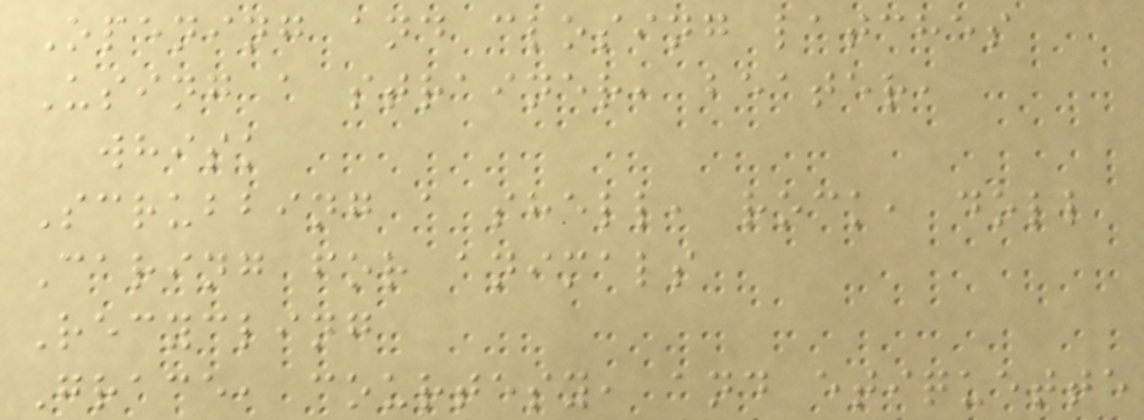Opening and closing latches
Using a strainer, beater,
whisk
Scrubbing a shell, rock, doll
Caring for animals
Recycling
Grace, courtesy, and etiquette
